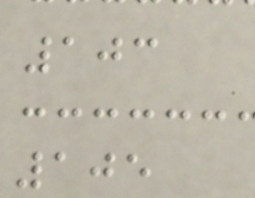103
105
